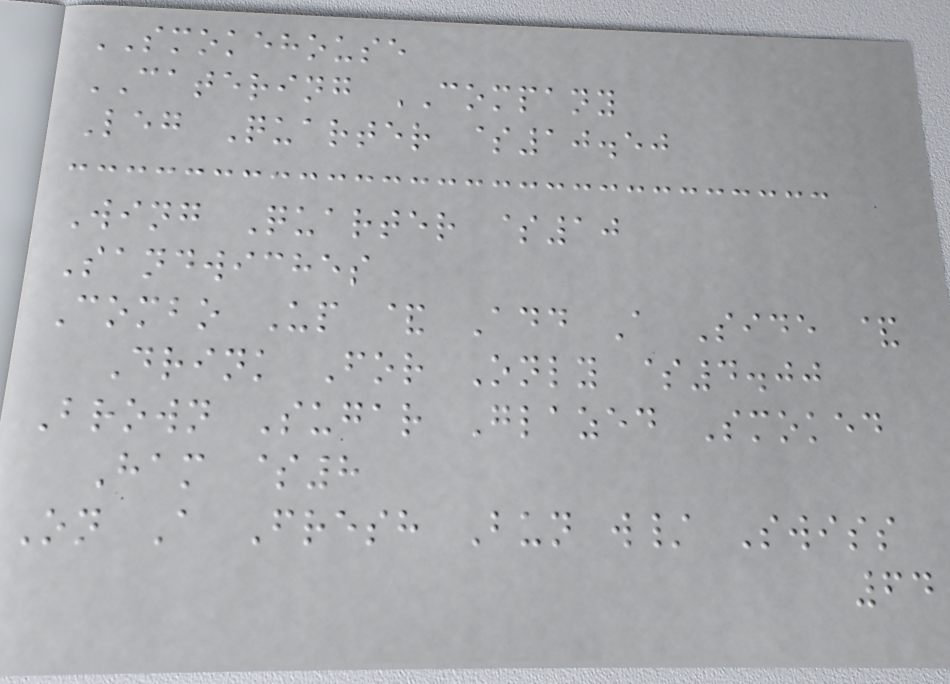SMOKEHOUSE
CATERING COMPANY
Leg Quarter $10.50
Wing Quarter $10
Sandwiches
Combo Up & Add A Side &
Drink For Only $4.00
Brown Sugar Glazed Smoked
Ham $8
On A Fresh Bun w/ Swiss
64
